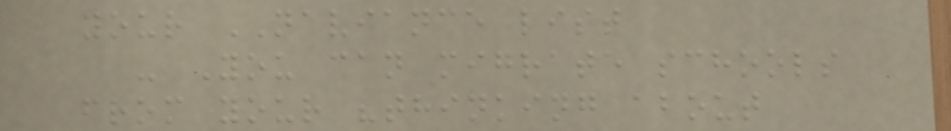your NAVIANCE list
- You can migrate schools
from your "thinking about
